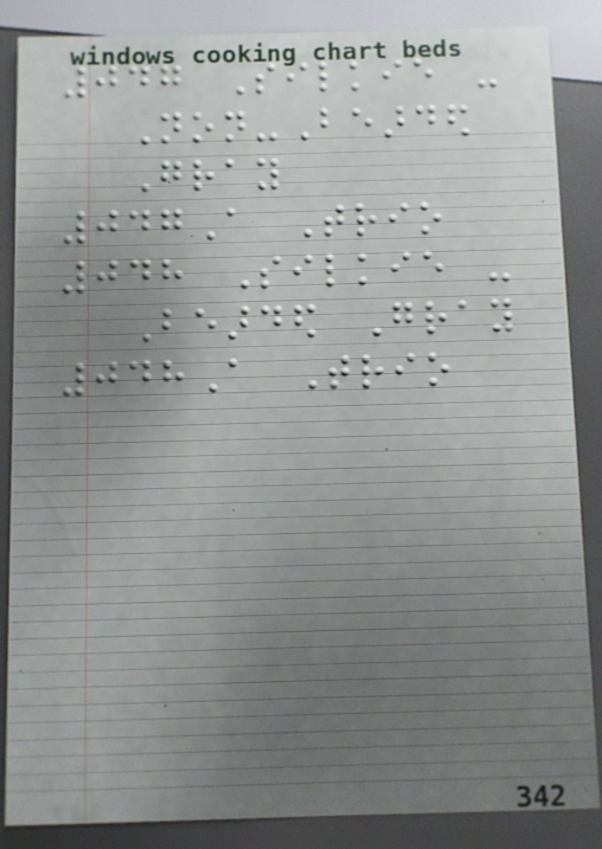047 Silkie -
Non-Bearded
Gray
047A Trio
048 Silkie -
Bearded Gray
048A Trio
